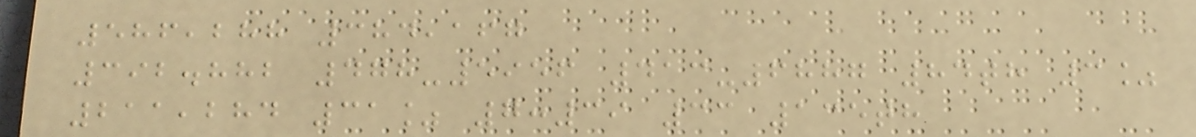586,288 384,167
392.882 478-5956 413-6887 84th 3%
211,284 31% 7:39 33 135th
